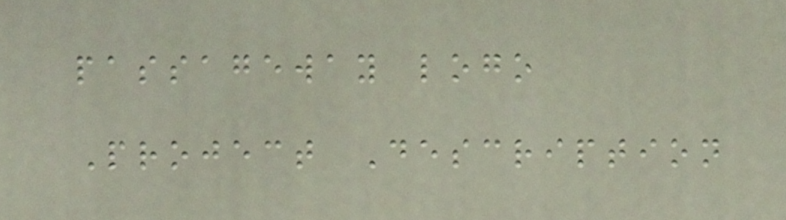passageway logo
Project Description
